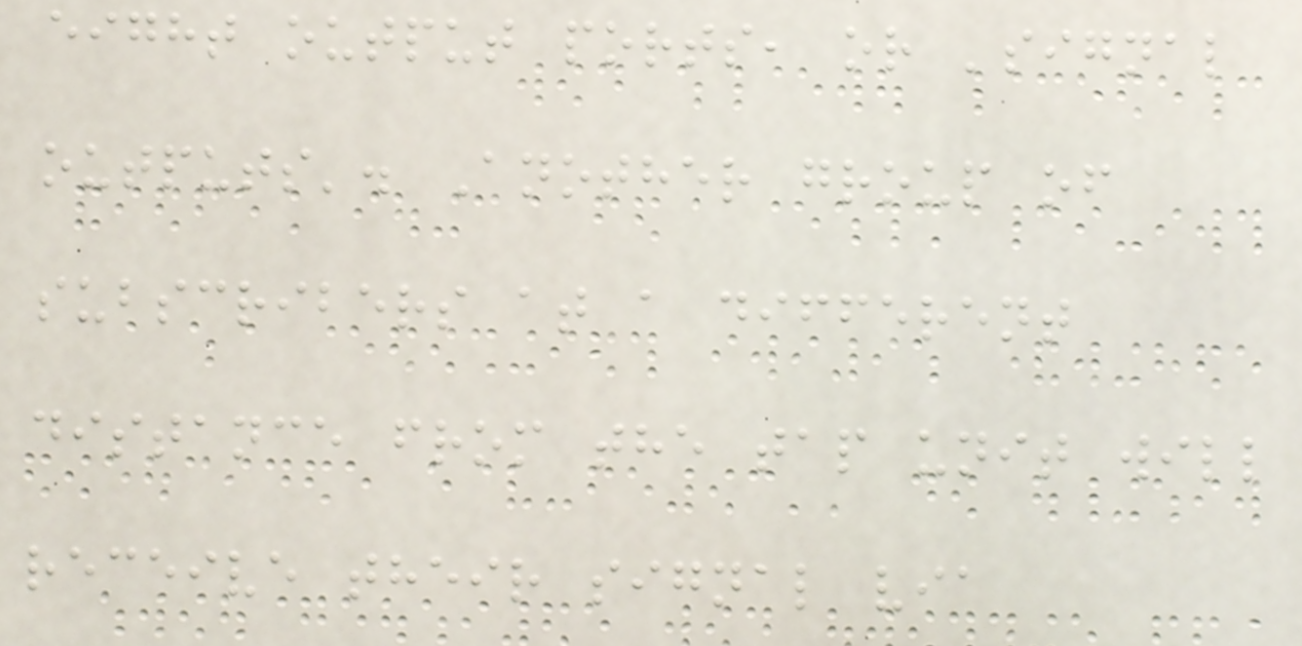eight output ports, or 'signal
outputs'. Another group of
subscribers at a different
distance from the tap unit will
receive their signal via
